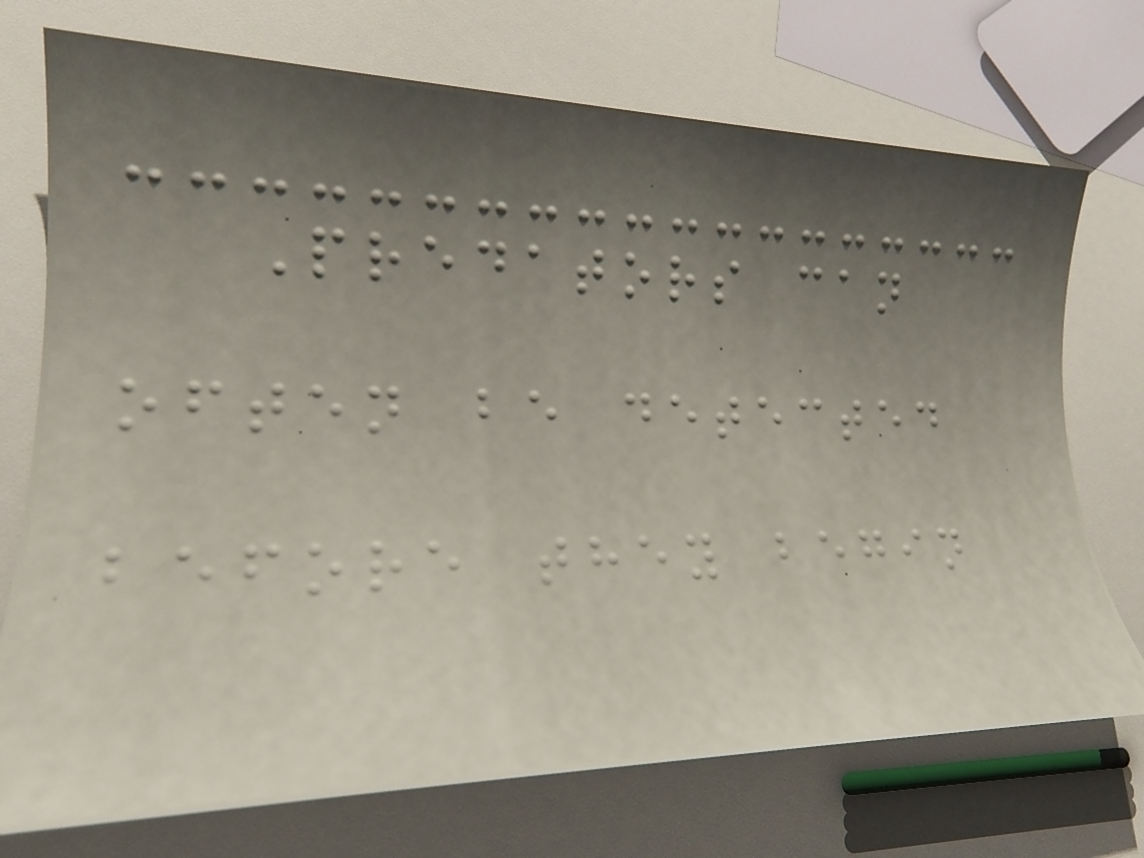Predators can
often be detected
before they begin
